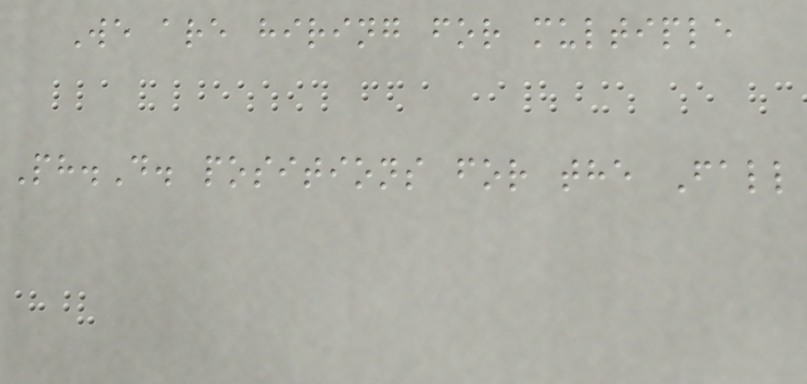We are hiring for multiple
Ph.D. positions for the Fall
